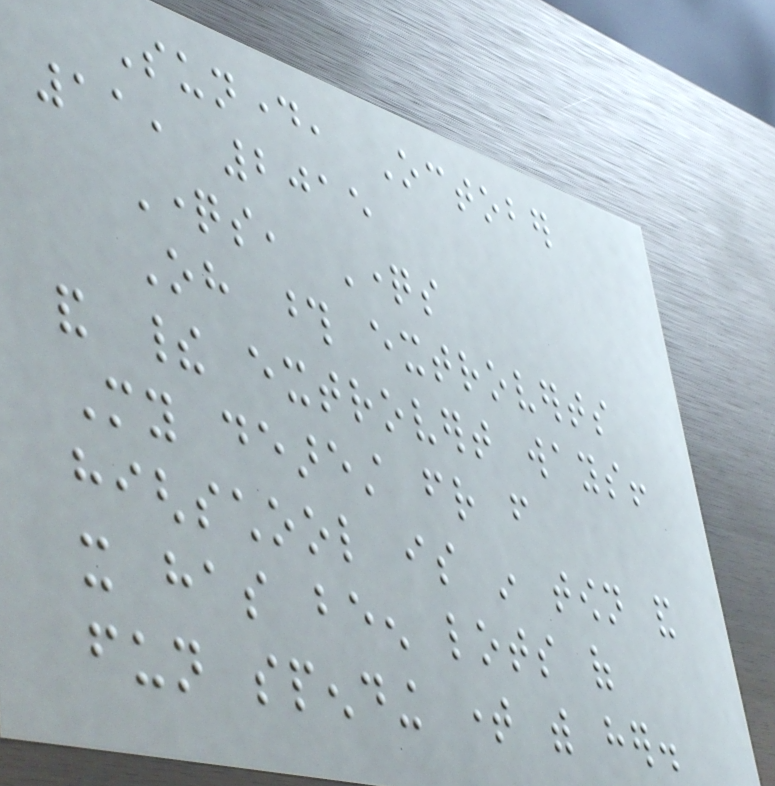Sunday, October
11, 2015
Questions, Questions
Oh those extroverts
and their extrovert ways!
My dearest friend from
highschool is in town and
it has been lots of
fun spending time with her.
